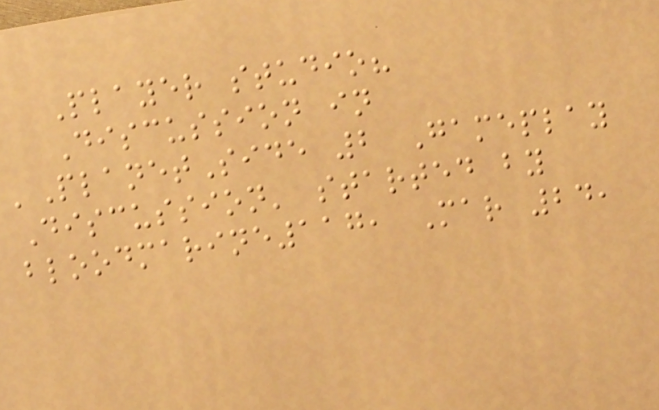Player studio?
Discussion in
'PlanetSide 2 Gameplay
Discussion' started by
bloodmarine117, Mar 24,
